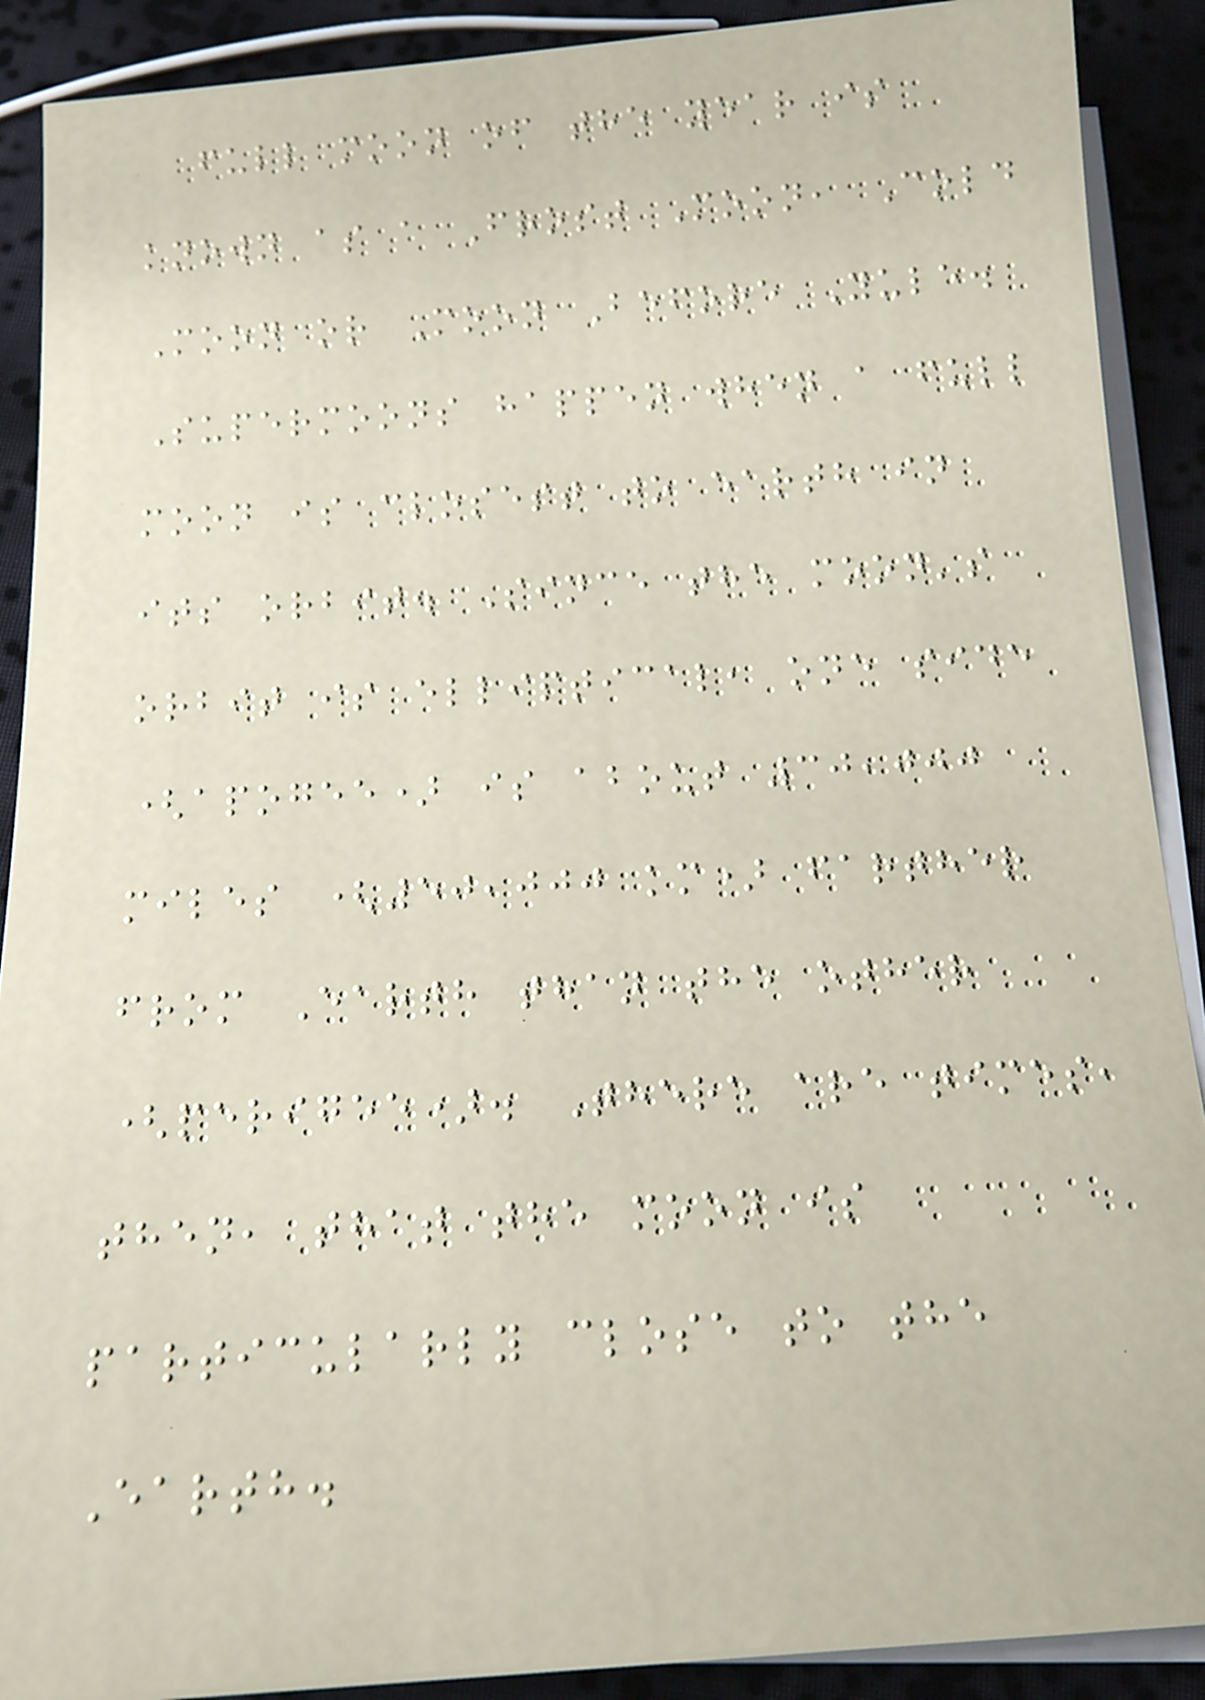full moon of the year is
known as a Frost Moon, Cold
Moon or Moon Before Yule.
Supermoons happen when a full
moon is closest to earth in
its orbit. Since the moon's
orbit is elliptical, one side
(apogee) is about 30,000
miles (50,000 km) farther
from Earth than the other
(perigee). There are times,
then, that the moon is
particularly close to the
Earth.
